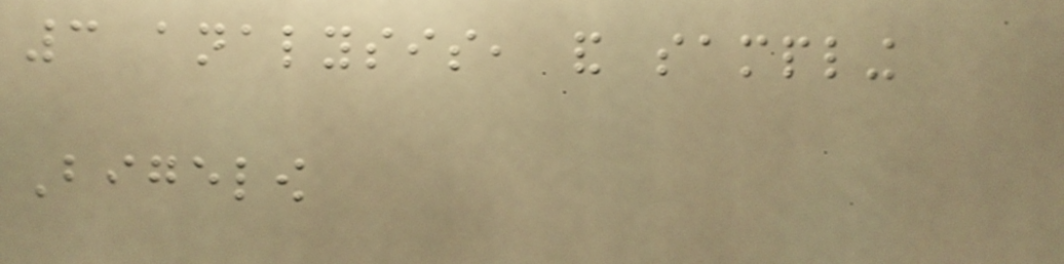3 analysis, and sampling
Bigelow
